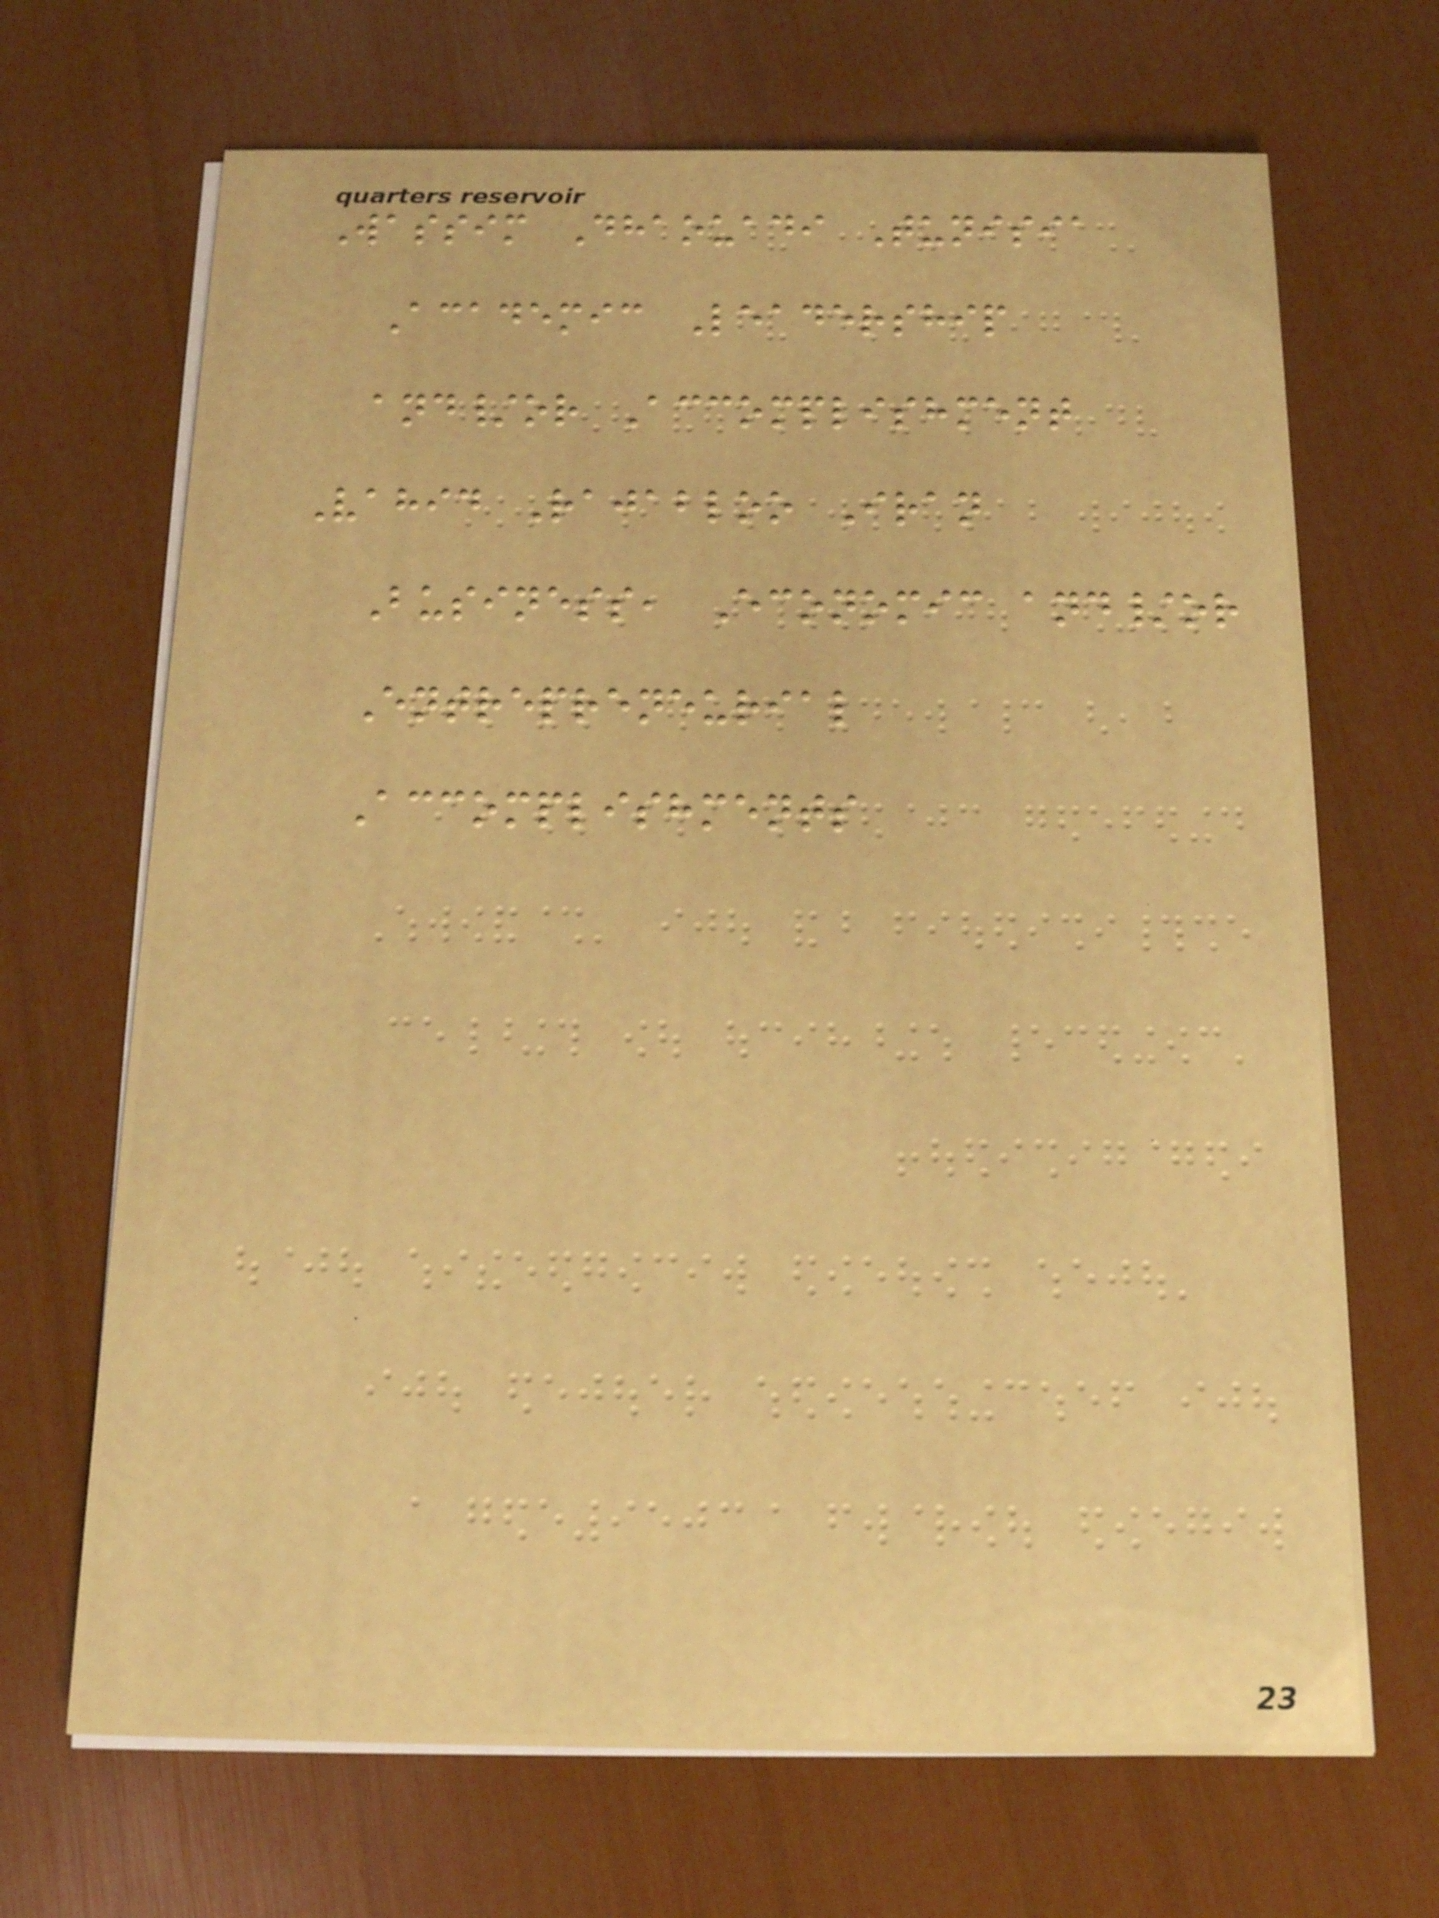Wassim Dhaouadi Tunisia
Academic Leadership
and/or Accomplishment
Vahid Rajabloo Iran
Business, Economic and/or
Entrepreneurial
Accomplishments
